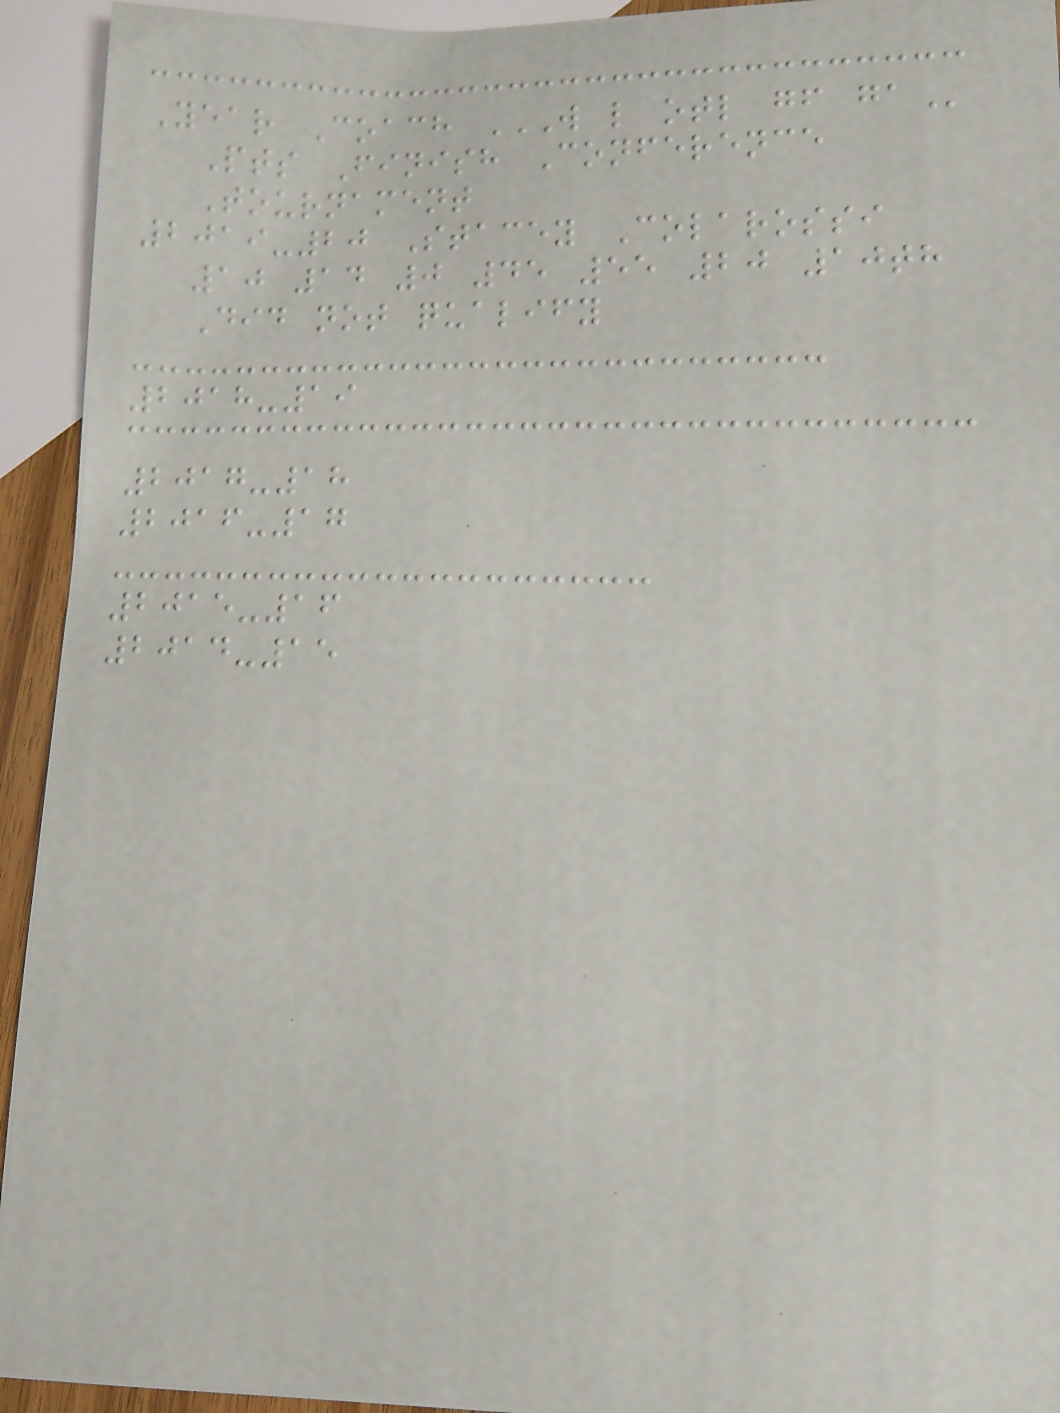Year Coach W L OTL GF GA
Pts Finish Conference
Tournament
2019-20 Stacey Colarossi
10 14 0 45 55 20 10th
Did not qualify
2018-19
2017-18
2016-17
2015-16
2014-15
